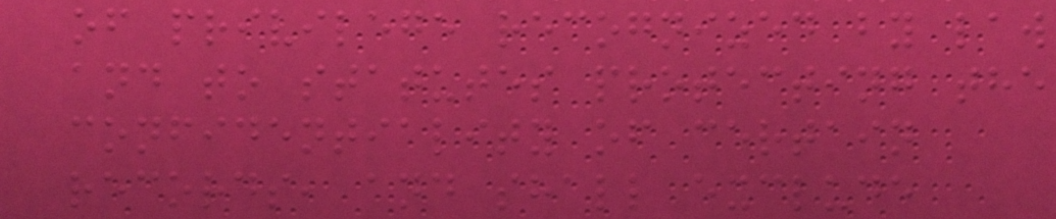of privilege recognized by law
and to statutes protecting the
confidentiality of certain
records, and shall exclude
